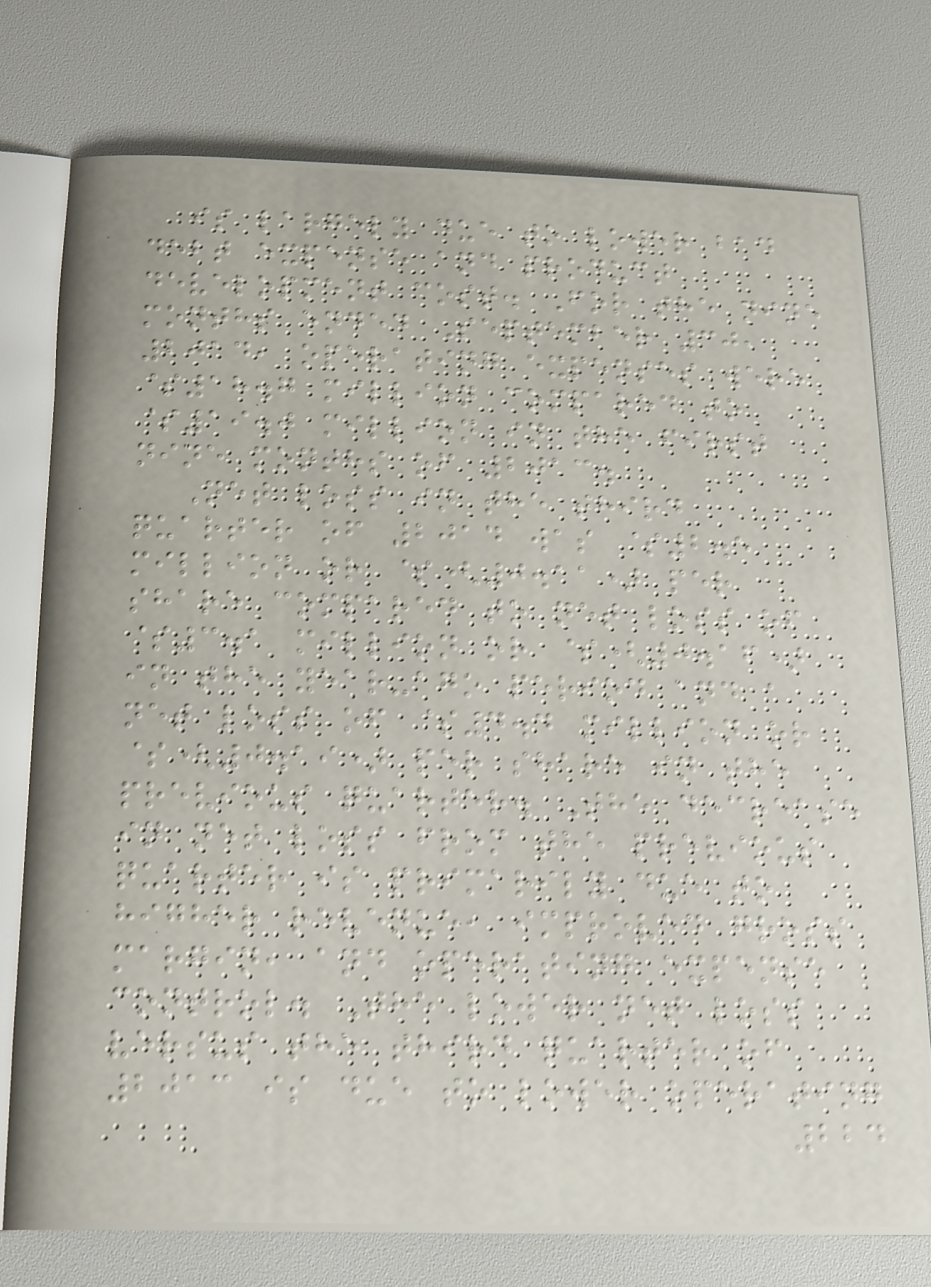is largely due to lower bad
debt expense and product
development cost. For the nine
months ended September 30,
2014, operating expenses were
$18.7 million compared to
$19.0 million in the first
nine months of 2013.
Net loss in the third
quarter of 2014 was $2.5
million or $(0.11) per
share compared to net loss of
$3.1 million or $(0.16)
in the year-ago period and a
net loss of $4.4 million or
$(0.19) per share in the
previous quarter. The decrease
in net loss from the previous
quarter is primarily due to
higher revenue, improved gross
margin, and operating expense
control. The lower net loss
versus the third quarter of
2013 is due to lower operating
224
